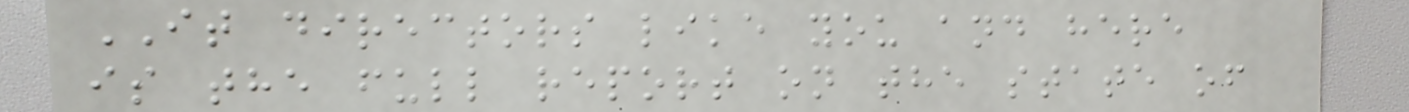IT directors like you and here
is the full report on the state of
